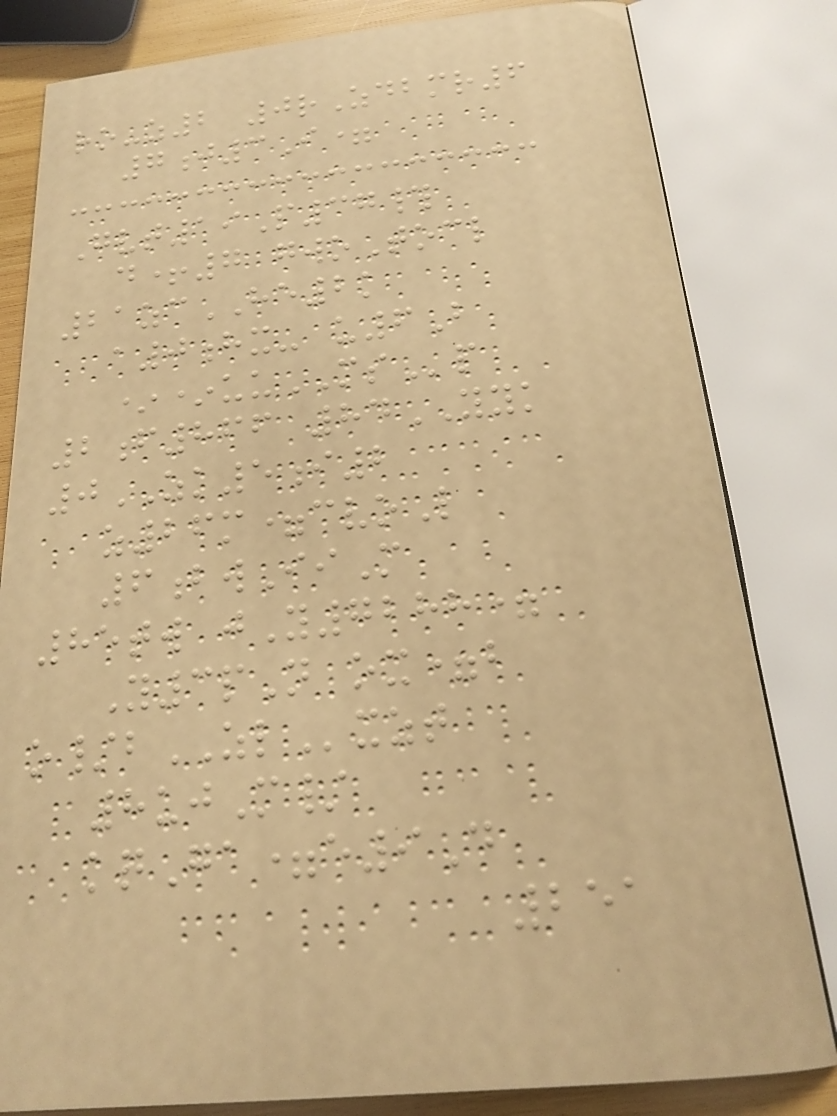ro-z2 0rZdbmr6
7j3I=
Gvt19P37#
d+7 gwoTocl
21zcHE2k
a0hx- u6B
**uuMSp
2f866 84YYK
0ZK5i2
z26m=cvoL
6bwIiM
85tw jY7288=
Y3pN ox=b
o/bZLxzt
8ujM/
kqGa=e9D
251
